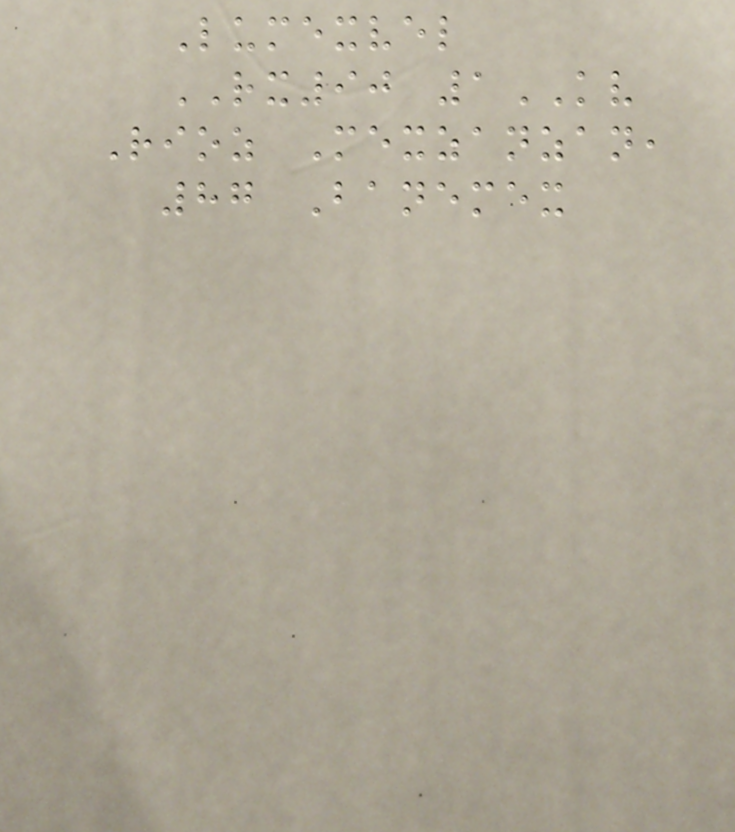Lumexvel
RX90 1KV
Rioz Mexzanzan,
87 Banemex
